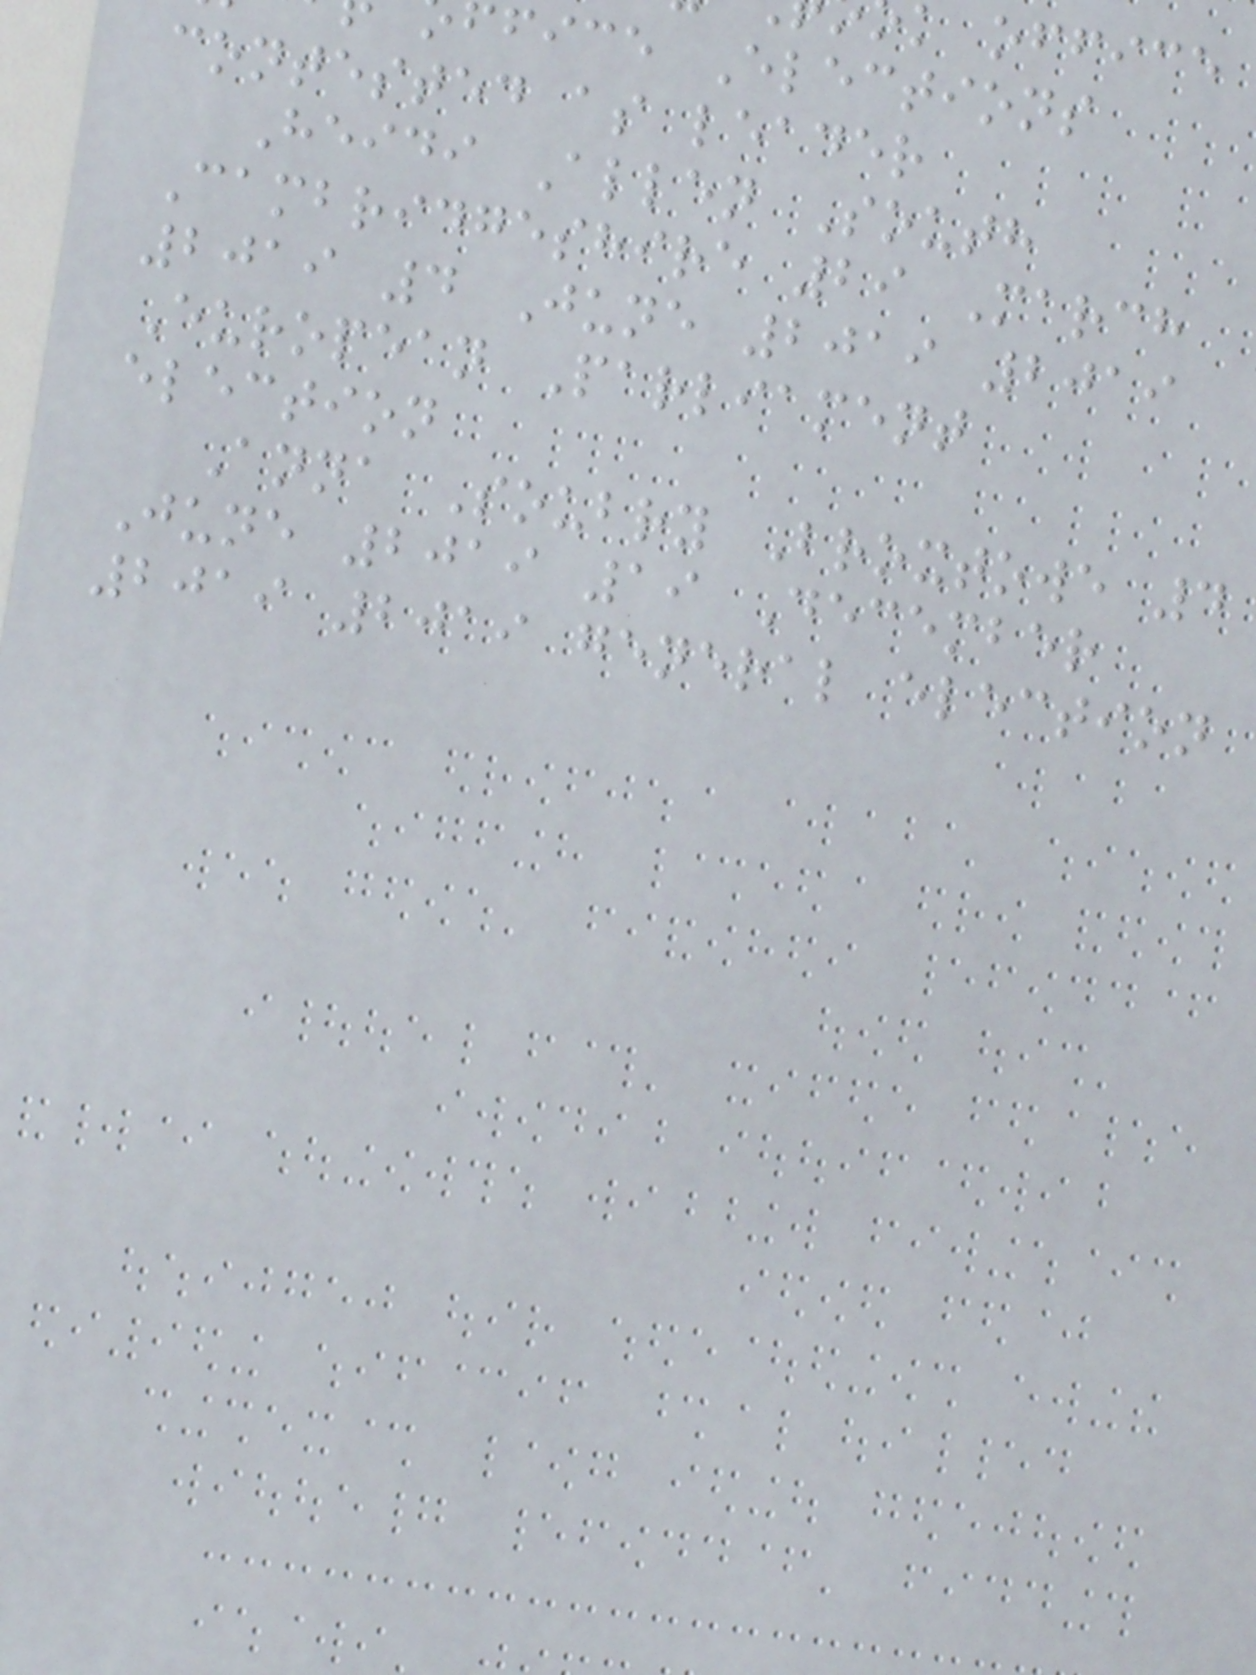k office
fice Elections
contested as leader
Heidi Allen South
Cambridgeshire 29 March
2019 4 June 2019 2019
European Parliament
election
Anna Soubry Broxtowe 4
June 2019 19 December
2019 2019 general election
